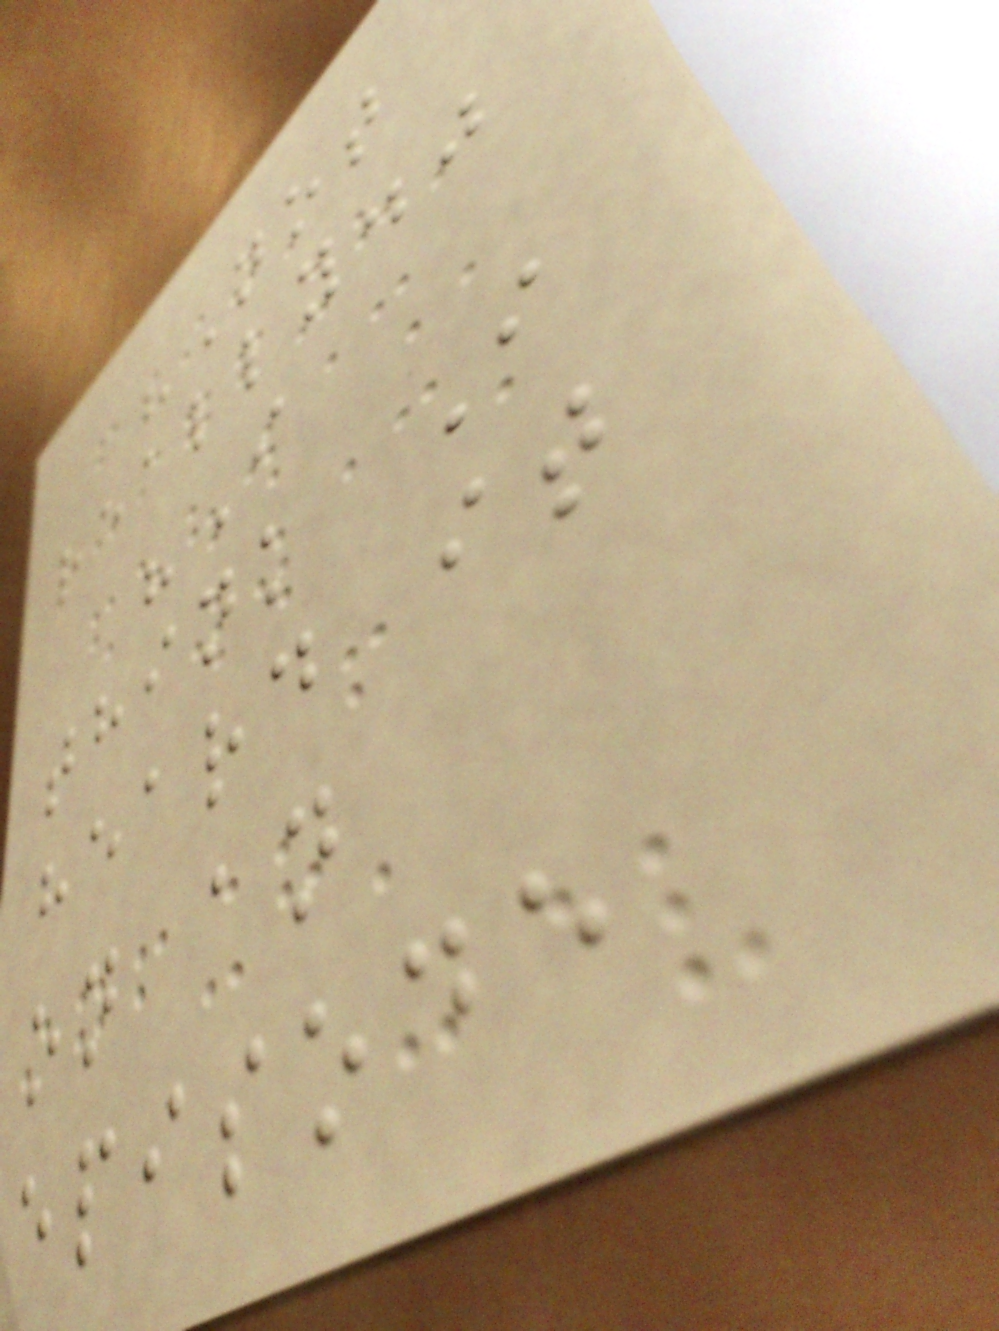"Not
really."
"I
think I
heard it
on an
episode
